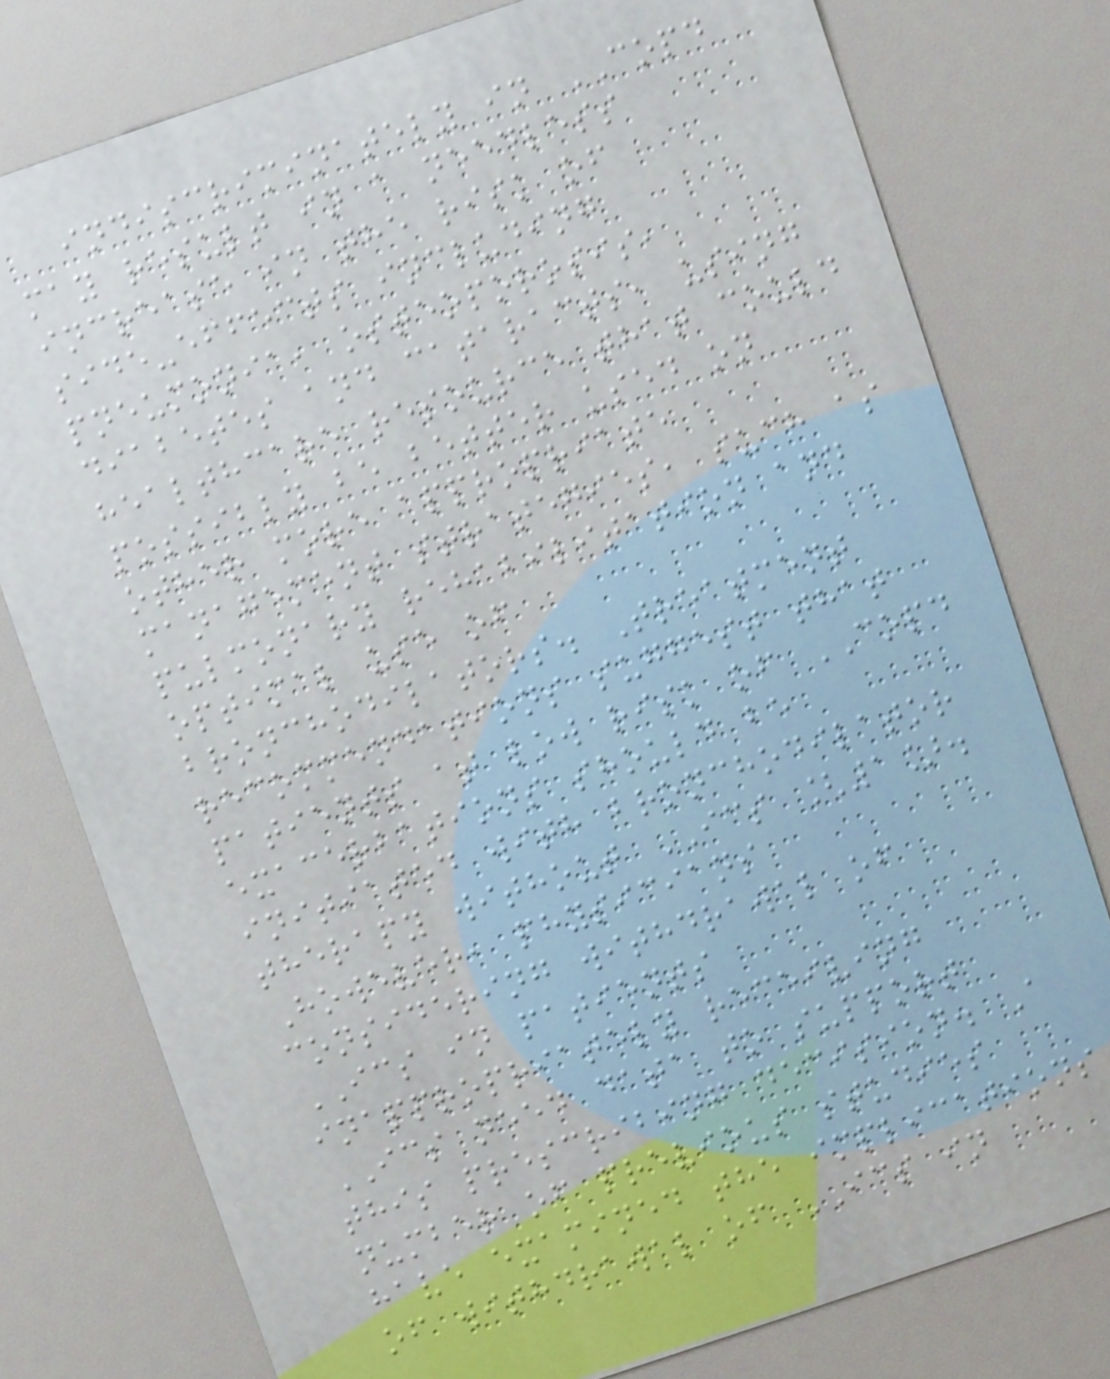indiscriminately in COPD
may result in a needless
increase in the risk of
side-effects including
pneumonia, osteoporosis,
diabetes and cataracts, using
healthcare resource that could
possibly be better used on
other more appropriate
management strategies, such as
pulmonary rehabilitation and
optimal use of
bronchodilators. Treatment
recommendations suggest that
patients at low risk of COPD
exacerbations should be
initiated with bronchodilator
therapy without ICS [1].
However, physicians
considering withdrawal of
ICS in patients
inappropriately receiving
ICS need data to support
this prescribing decision. A
number of previous studies
have examined the implications
of withdrawal of ICS in
